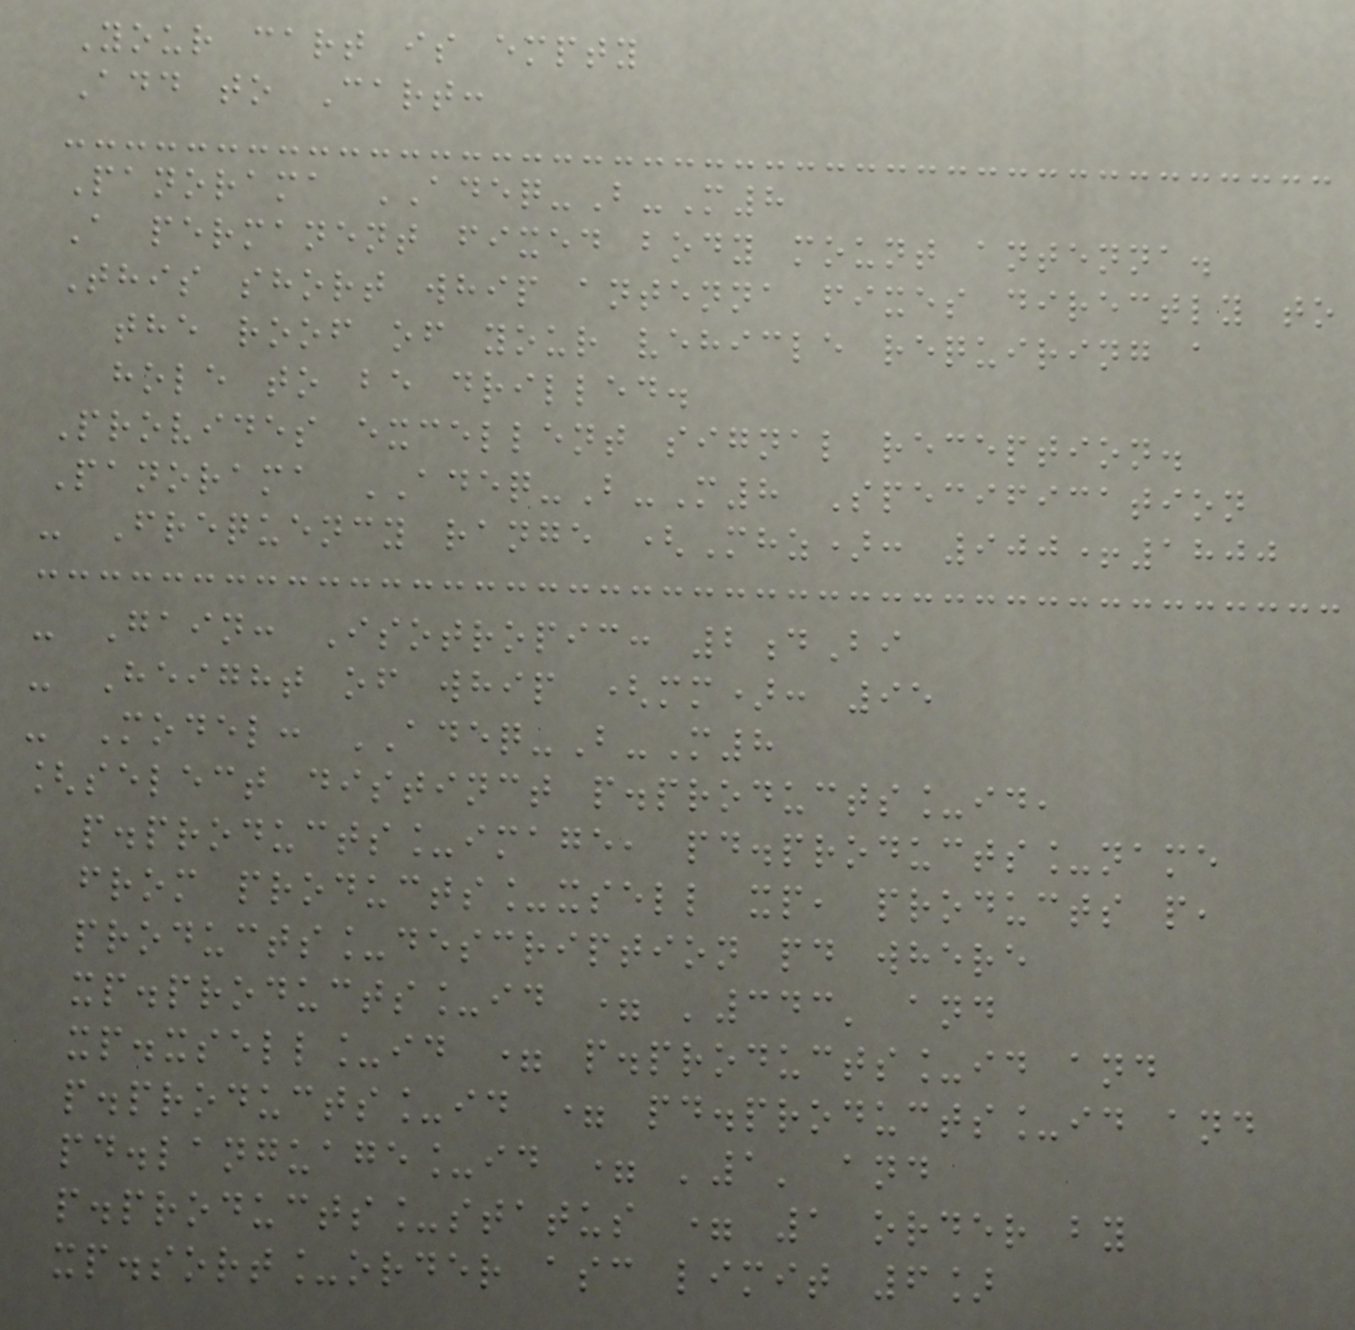Your cart is empty
Add to Cart:
Panorama ADEQ-B-M8
A permanent fixed body mount antenna.
This short whip antenna fixes directly to
the roof of your vehicle requiring a
hole to be drilled.
Provides excellent signal reception.
Panorama ADEQ-B-M8 Specification
- Frequency range (Mhz): 900+1800
- Gain: Isotropic: 2dBi
- Height of whip (mm): 95
- Model: ADEQ-B-M8
[select distinct p.products_id,
p.products_image, pd.products_name
from products_xsell xp, products p,
products_description pd where
xp.products_id = '343' and
xp.xsell_id = p.products_id and
p.products_id = pd.products_id and
pd.language_id = '1' and
p.products_status = 1 order by
xp.sort_order asc limit 6]
